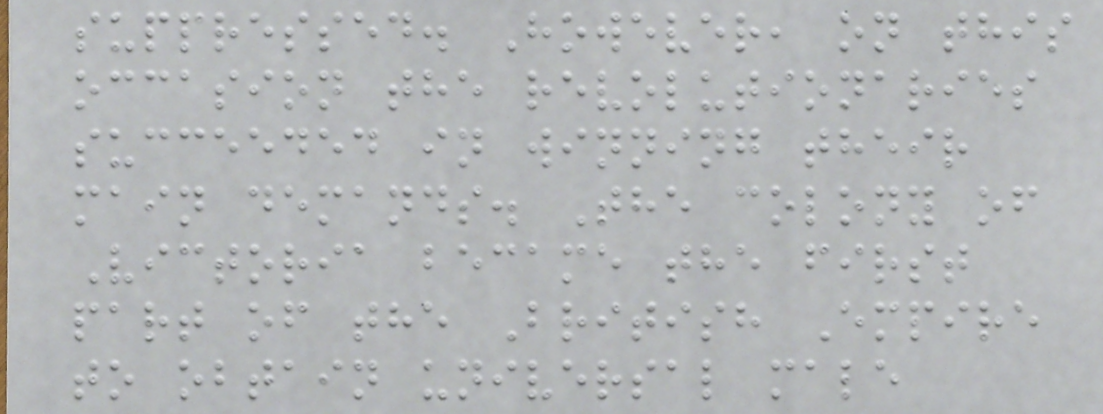suppressed. However, on this
occasion the revolutionaries
succeeded in winning their
main demands. The colony of
Victoria became the first
part of the British Empire
to obtain universal male
